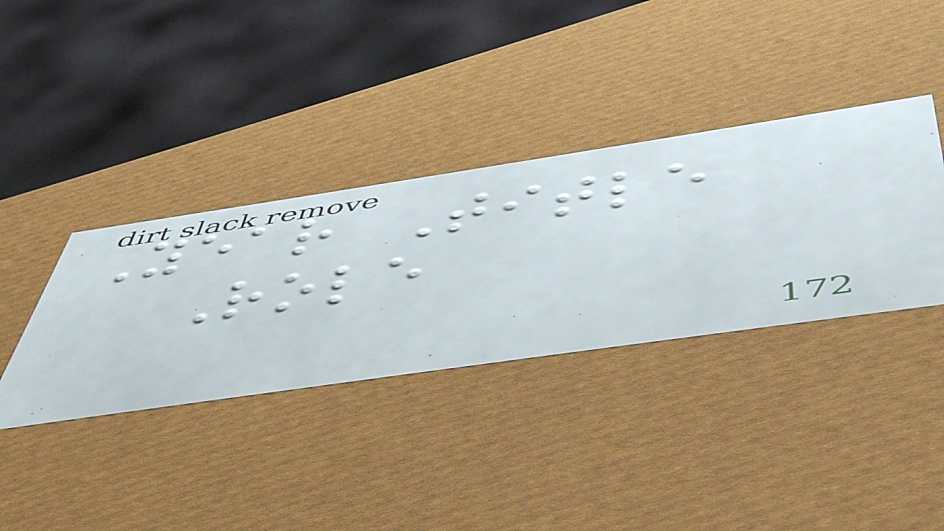Year Title
Role
